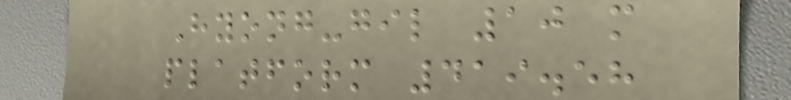Hyong-gil 10 m
platform 419.58
